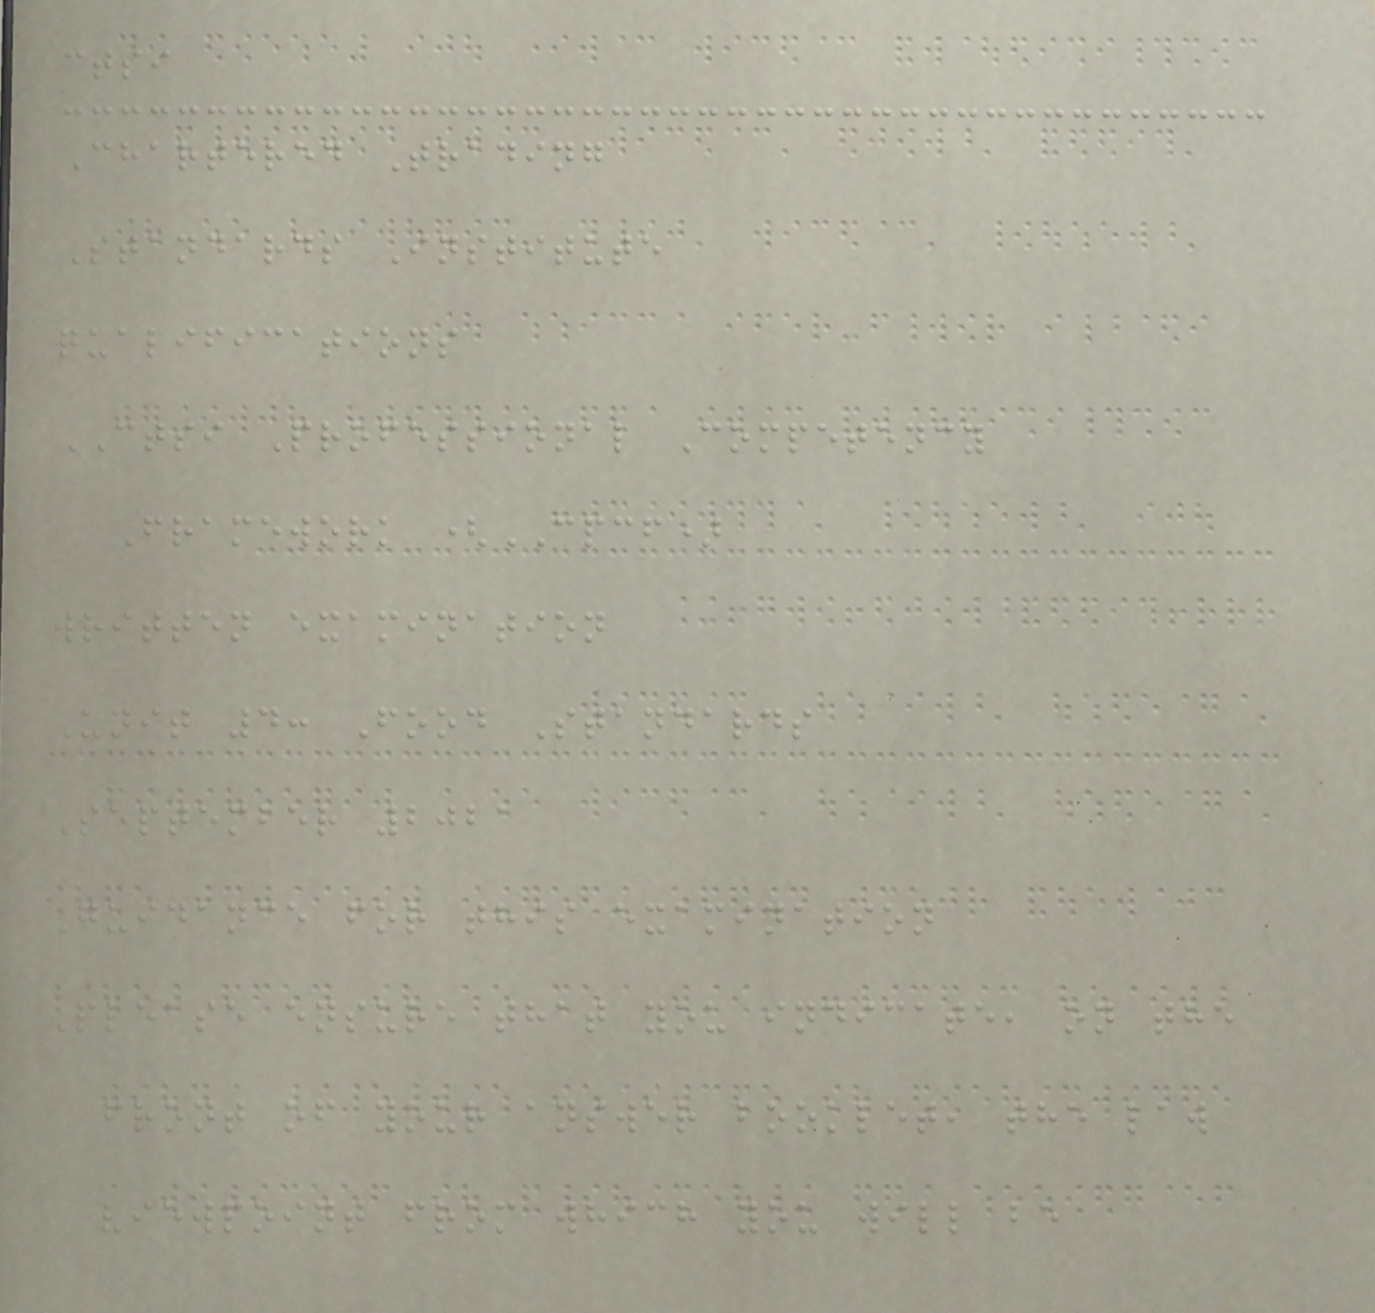ctsi
Chartered Trading
Standards Institute
qualifications
CTSI Professional Competency
Framework (CPCF)
written examination
Unit 4: Food Standards
September 2021
Guidance for this examination
Please ensure that you indicate, on the
front of your answer booklet, the law
viewpoint from which you will be
